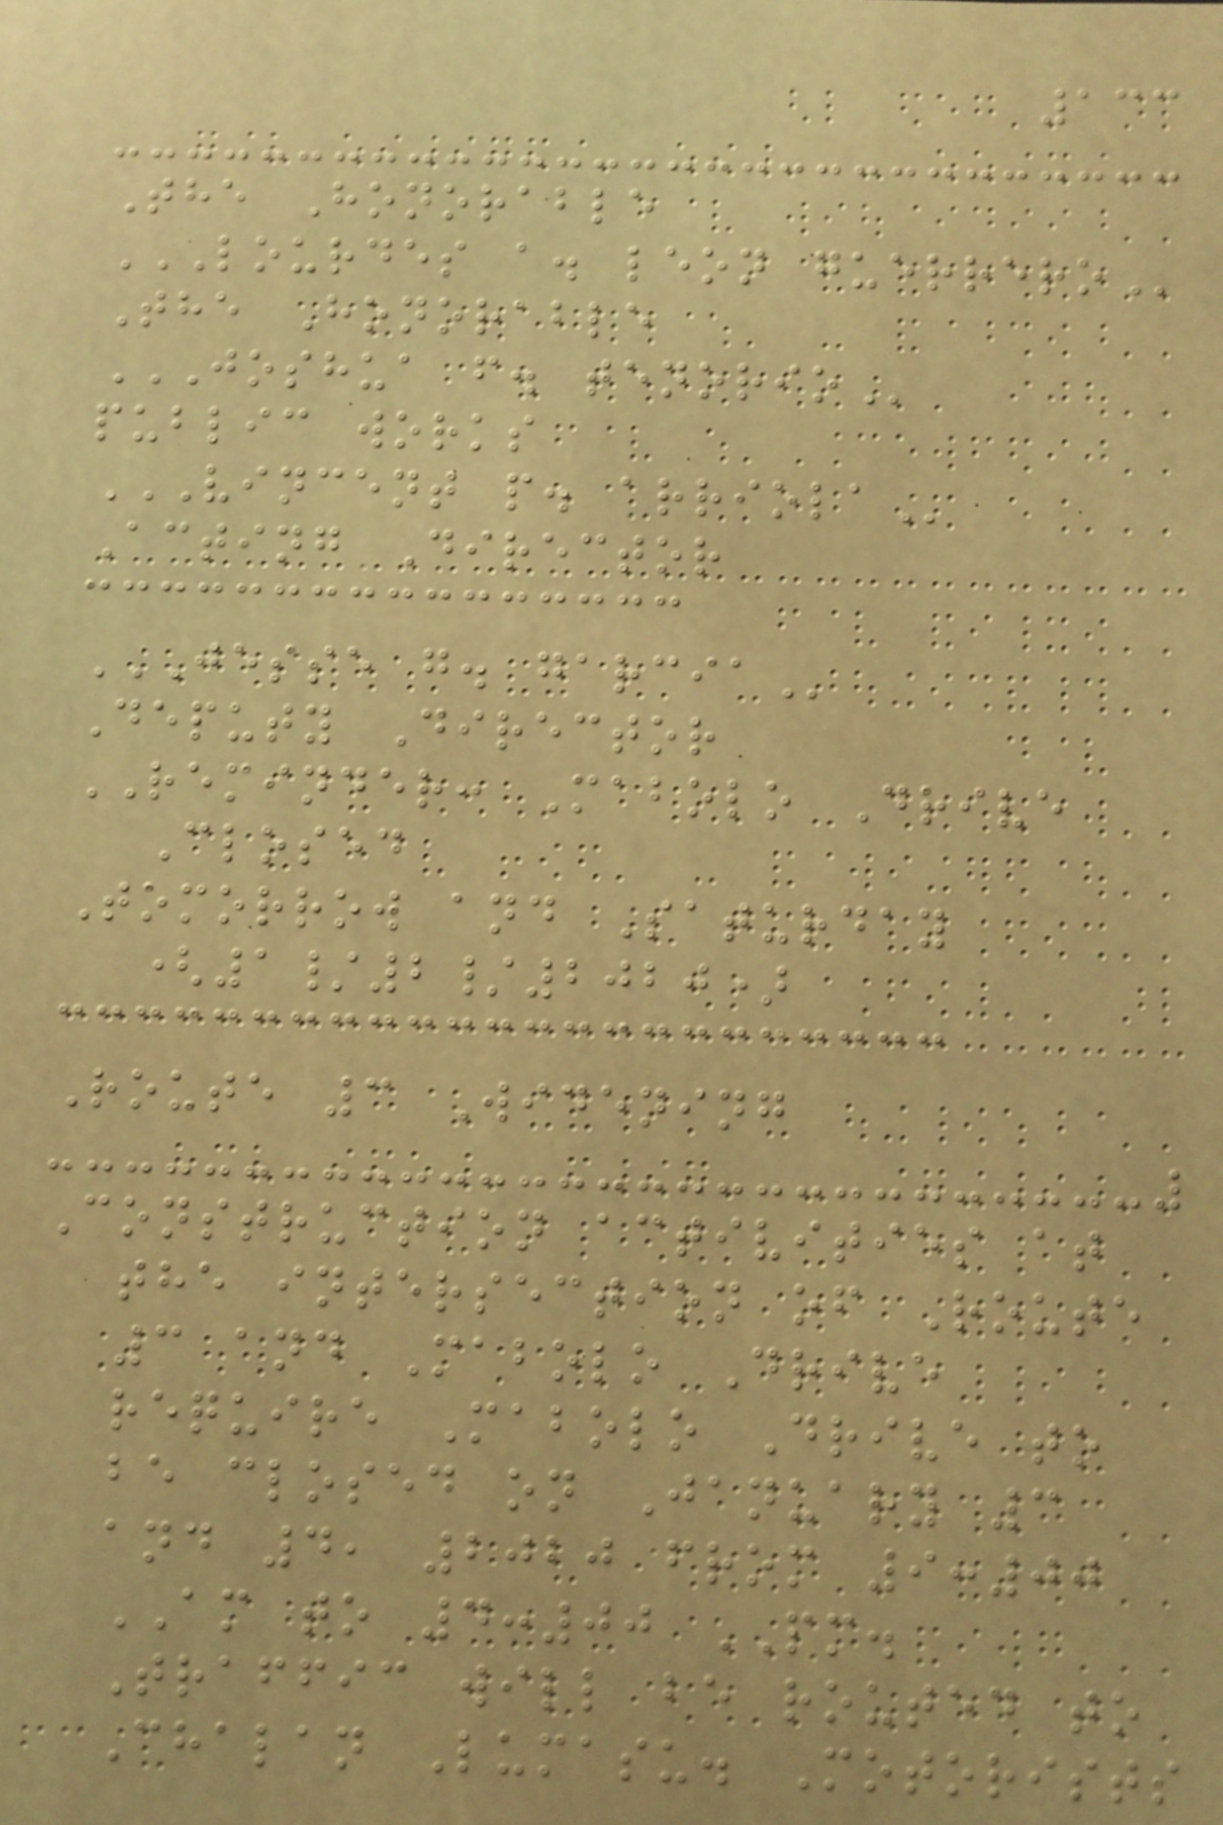133
The Honorable
LOURDES A. LEON GUERRERO
The Honorable
JOSHUA F. TENORIO
public works
VINCENT P. ARRIOLA
Acting Director
JESSE G. GARCIA
Deputy Director
REMINDER: Mabolo Drive
Closed
Tomorrow and Saturday
(1/2/2020)
Route 3 Widening
Construction activities at
the intersection of Route
3 and Mabolo Drive
require Mabolo Drive to
be closed on January 3
and 4, 2020 from 9:00
AM to 4:00 PM.
Traffic will be routed to
Chalan Lumasu. Motorists
